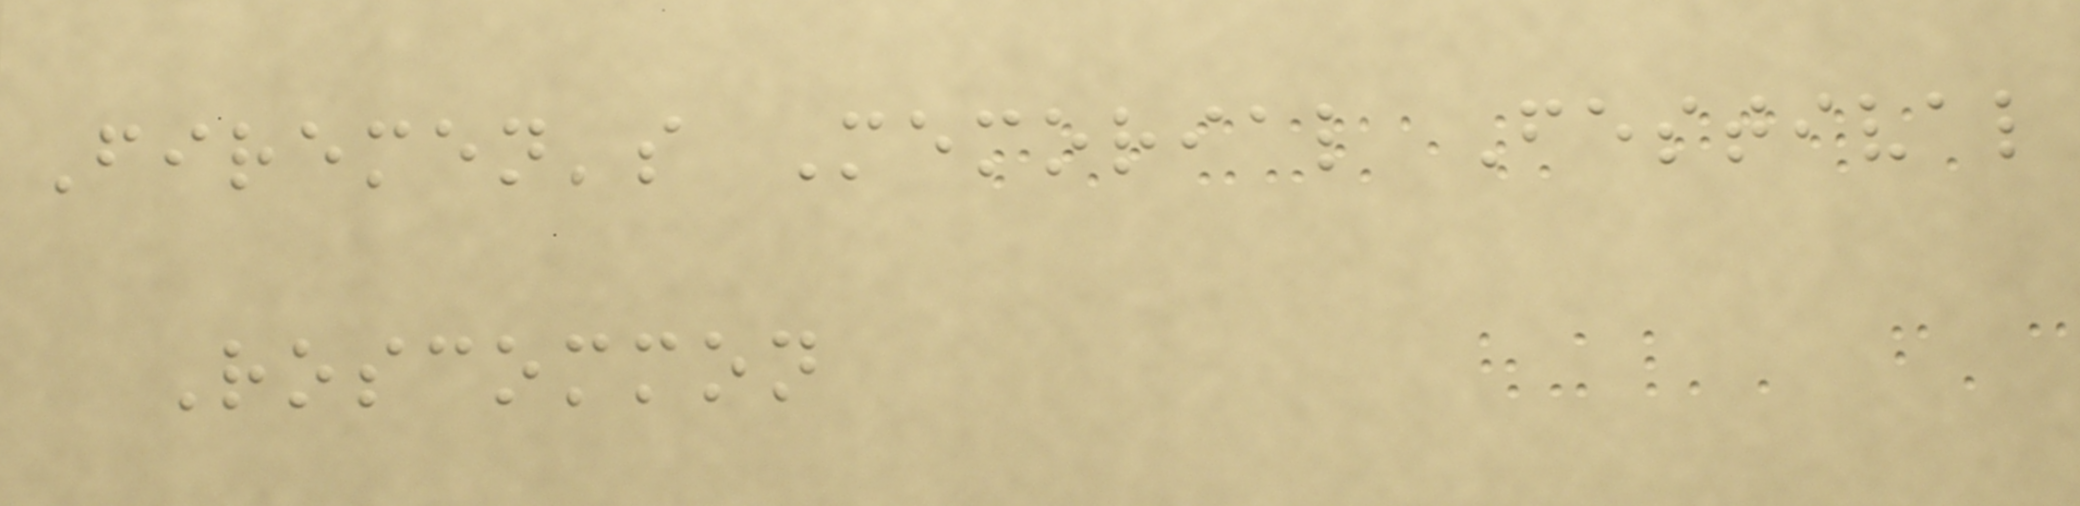Firemen's Memorial Festival
Roscommon
